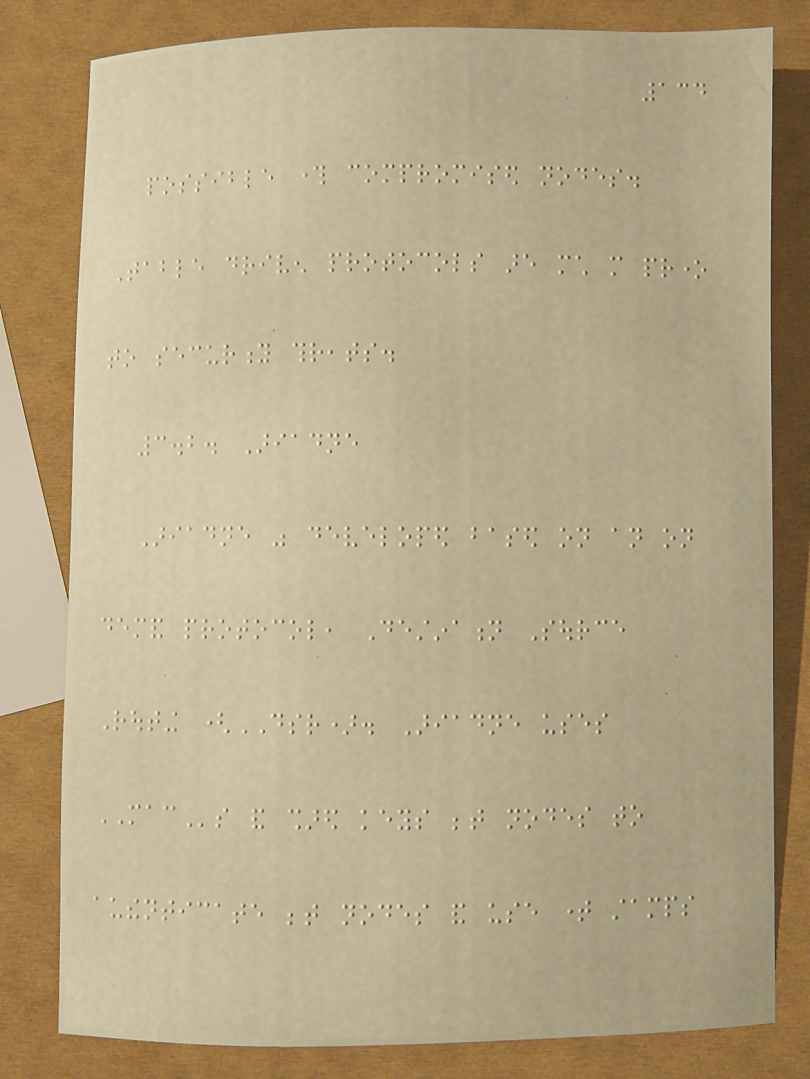134
possible through compromised nodes.
Table driven protocols are much more prone
to security threats.
3.2. Ariadne
Ariadne was developed based on an on
demand protocol, Destination Source
Routing (DSR). Ariadne uses
MACs and shared keys between nodes to
authenticate between nodes and use time stamps
